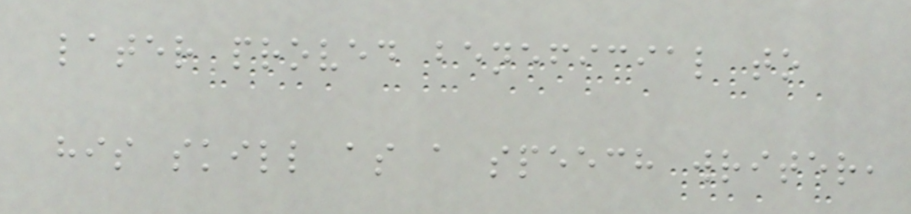later proved beneficial to
his skill as a speech writer,
